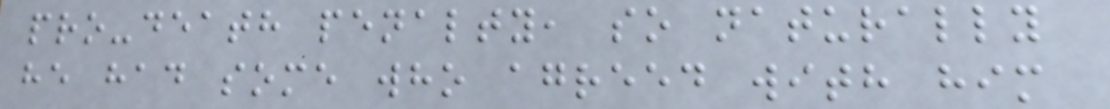pro-death penalty, so naturally
he had some who agreed with him
